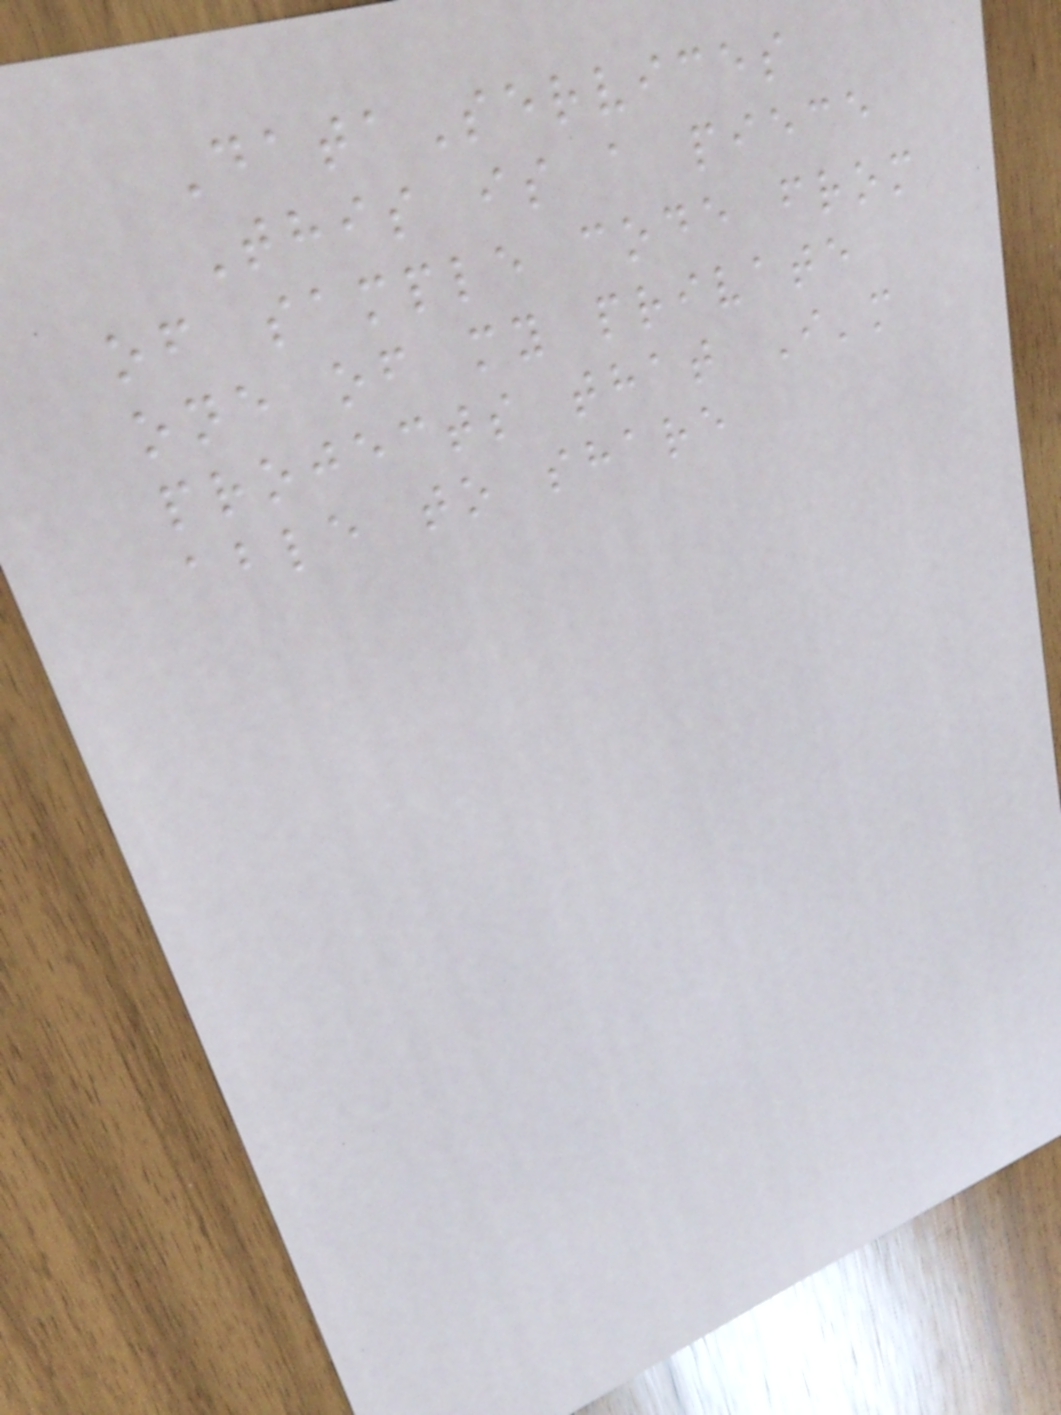DataServices
This is a piece
of sample code from
one of my private
projects that I'm
able to share
